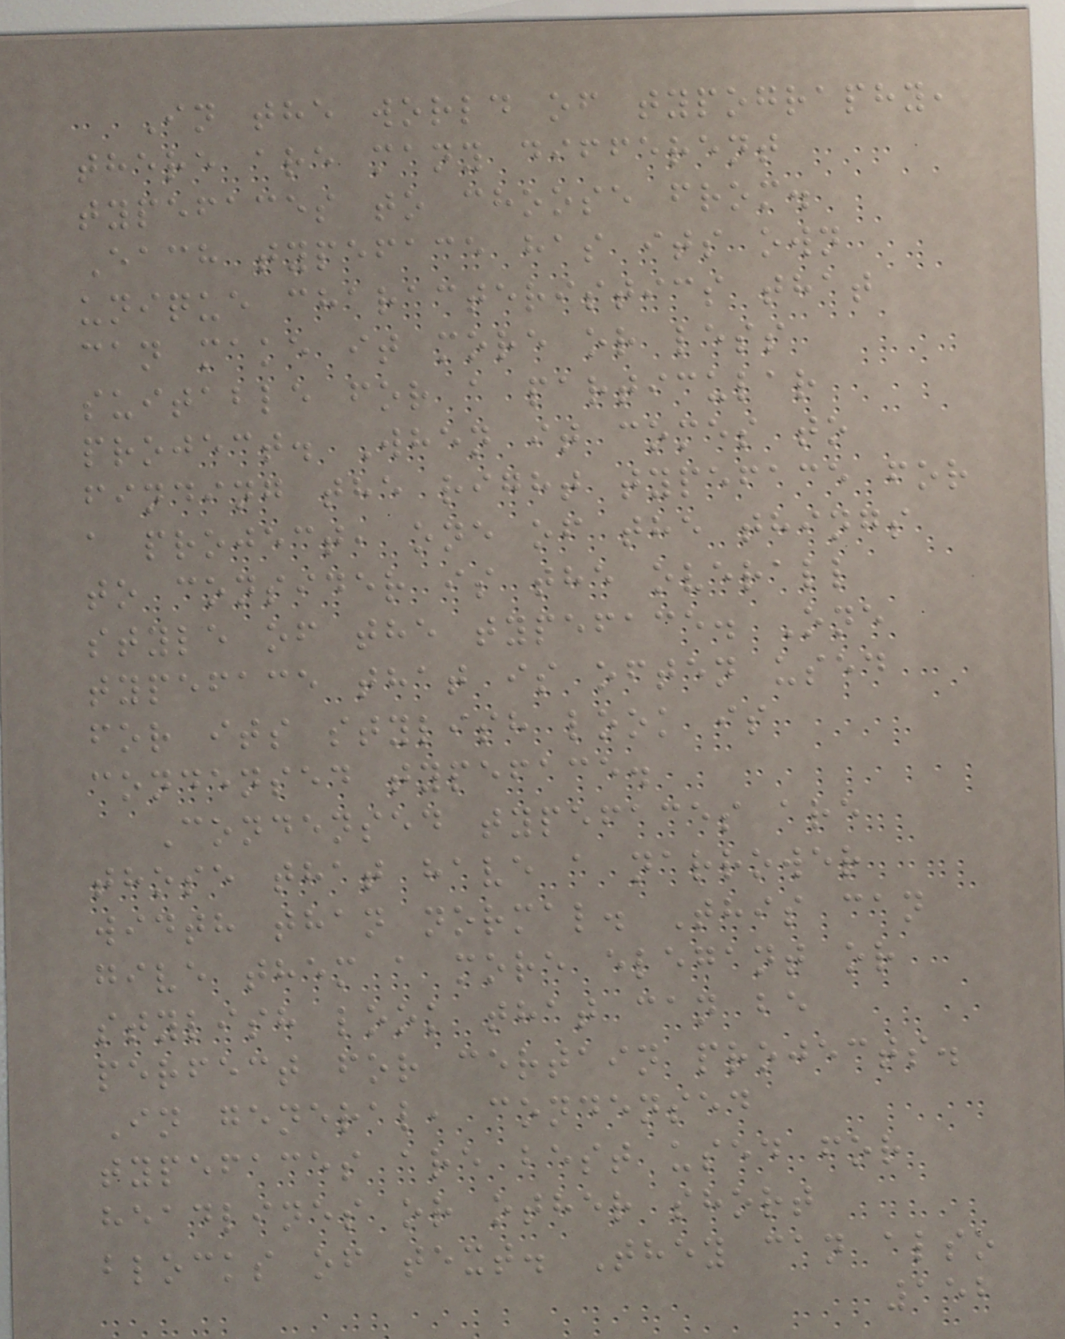In the world of typography,
there are many different
typefaces to choose from.
Each typeface has its own
unique characteristics that
can make it more or less
suitable for a particular
project. When it comes to
finding the right typeface for
a project, one of the things
to consider is the overall
style of the typeface. One
typeface that is often used
for its stylish look is
condensed typeface.
Condensed typefaces are
those that have a narrower
width than normal. This can
give them a more elegant or
stylish look that can be
perfect for certain projects.
In general, condensed
typefaces are best used for
headlines or other short
blocks of text. They can also
152
